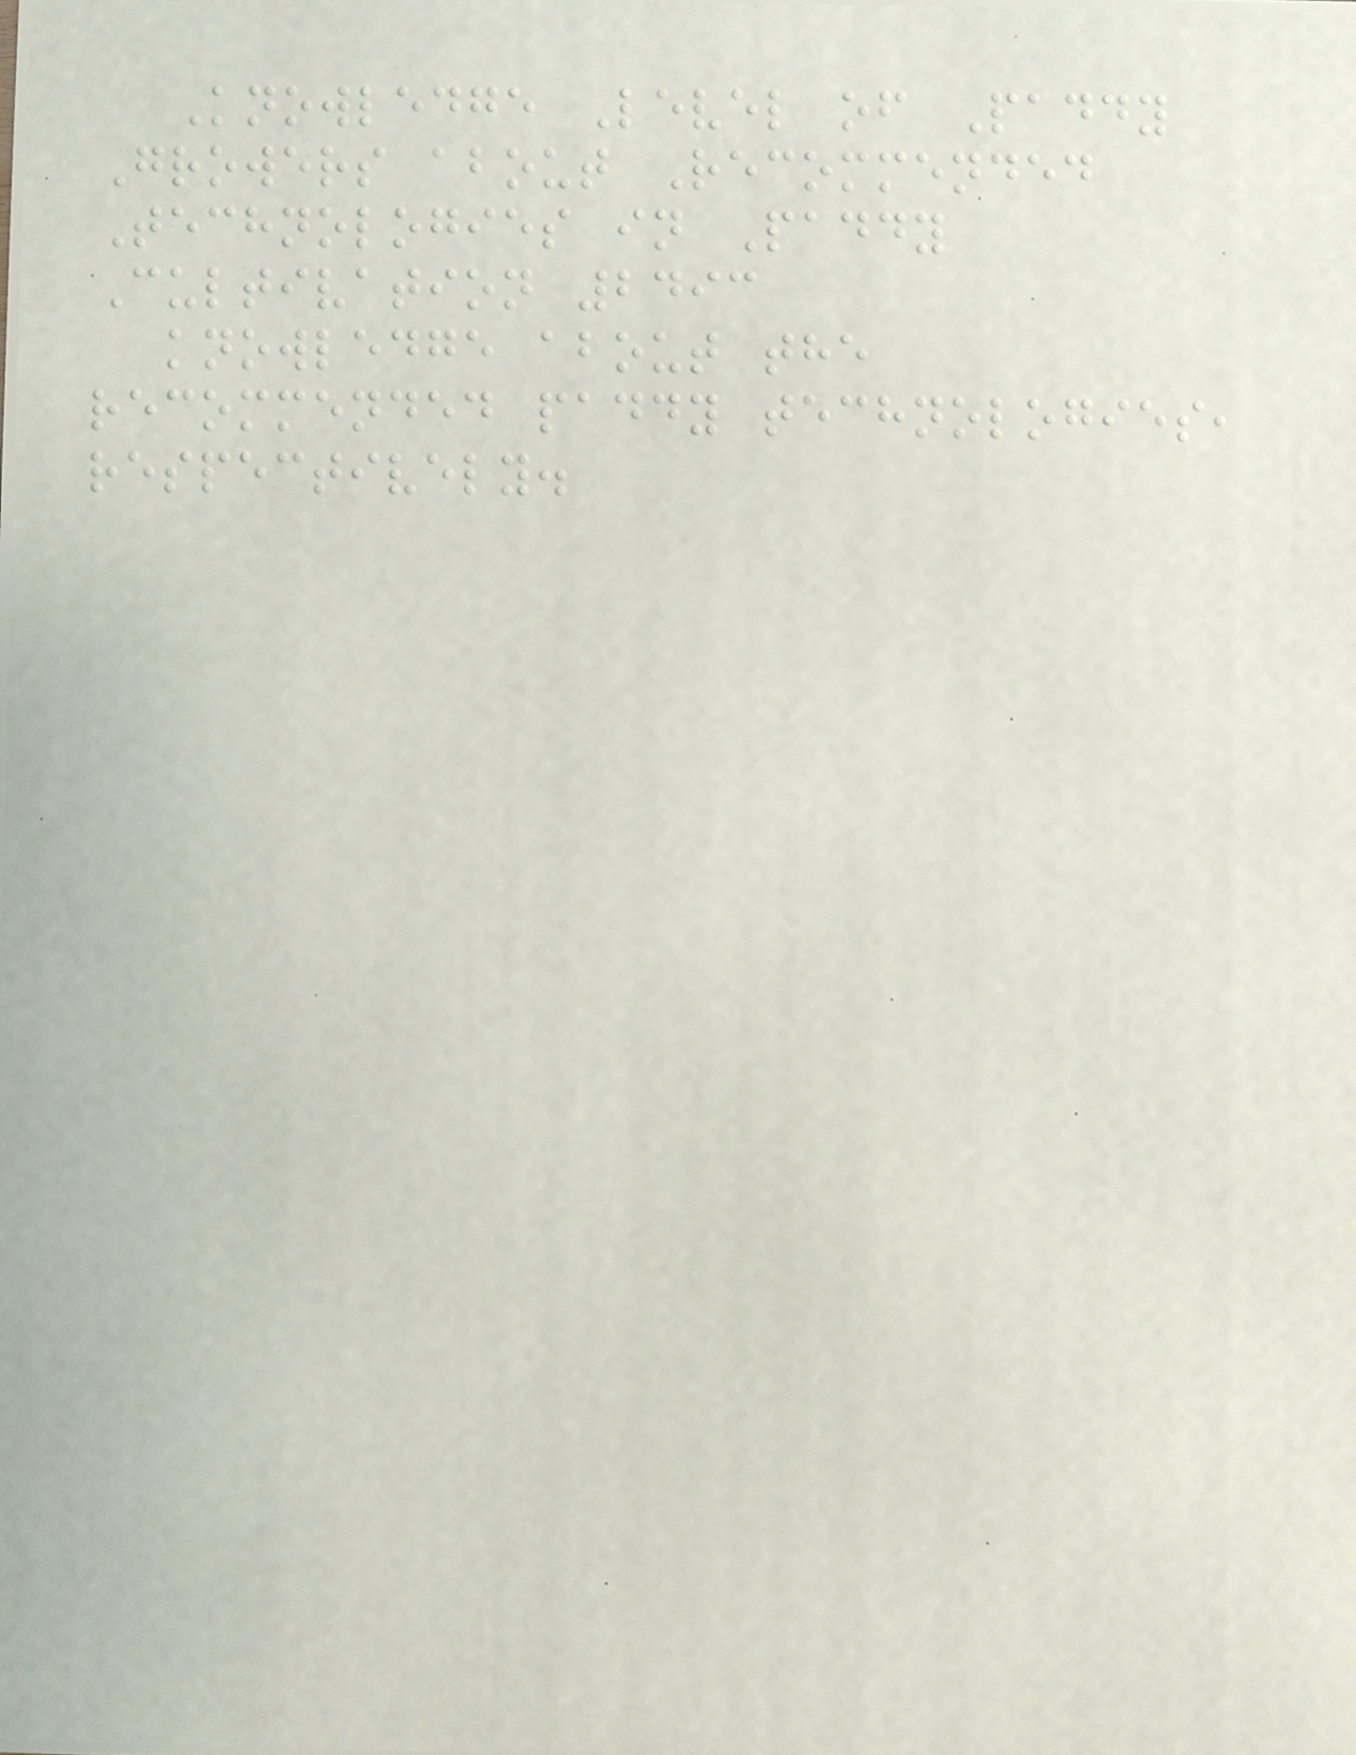Knowledge Level of Paddy
Growers about Recommended
Technologies in Paddy
Cultivation 2493
knowledge about the
recommended paddy technologies,
respectively.
